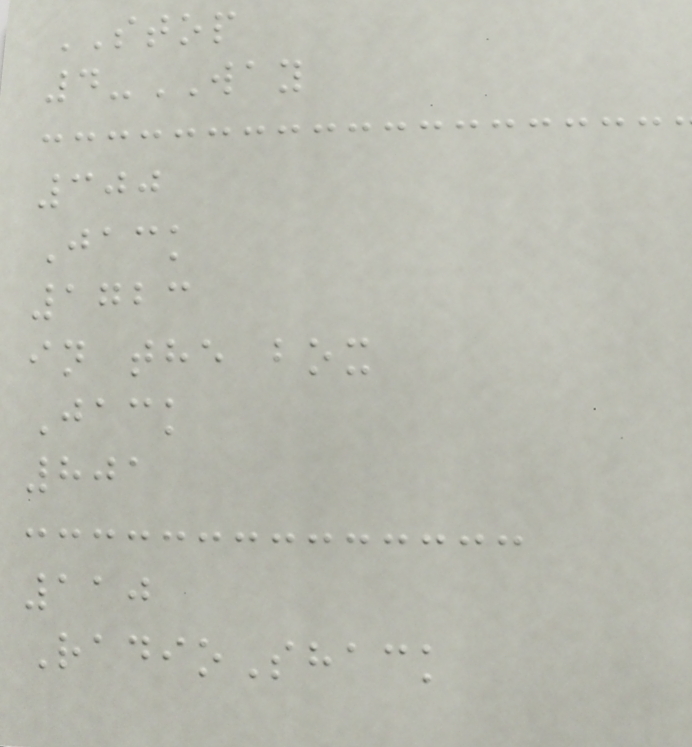STOP
4-WAY
300
Jack
1723
in the box
Jack
801
110
RadioShack
